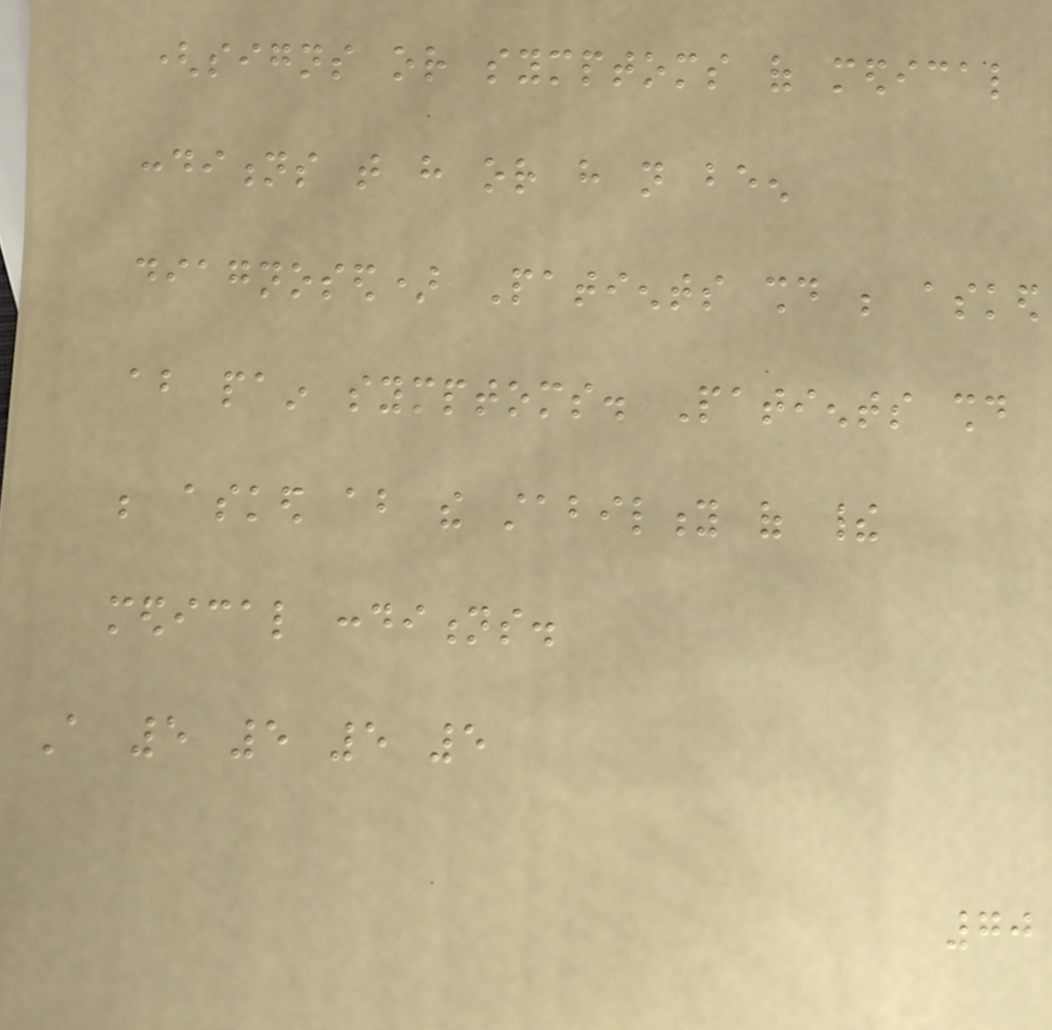(signs or symptoms of medical
conditions that have or have not been
diagnosed) Patients should be asked
about pain symptoms. Patients should
be asked about the stability of their
medical conditions.
A 5 5 5 5
70
